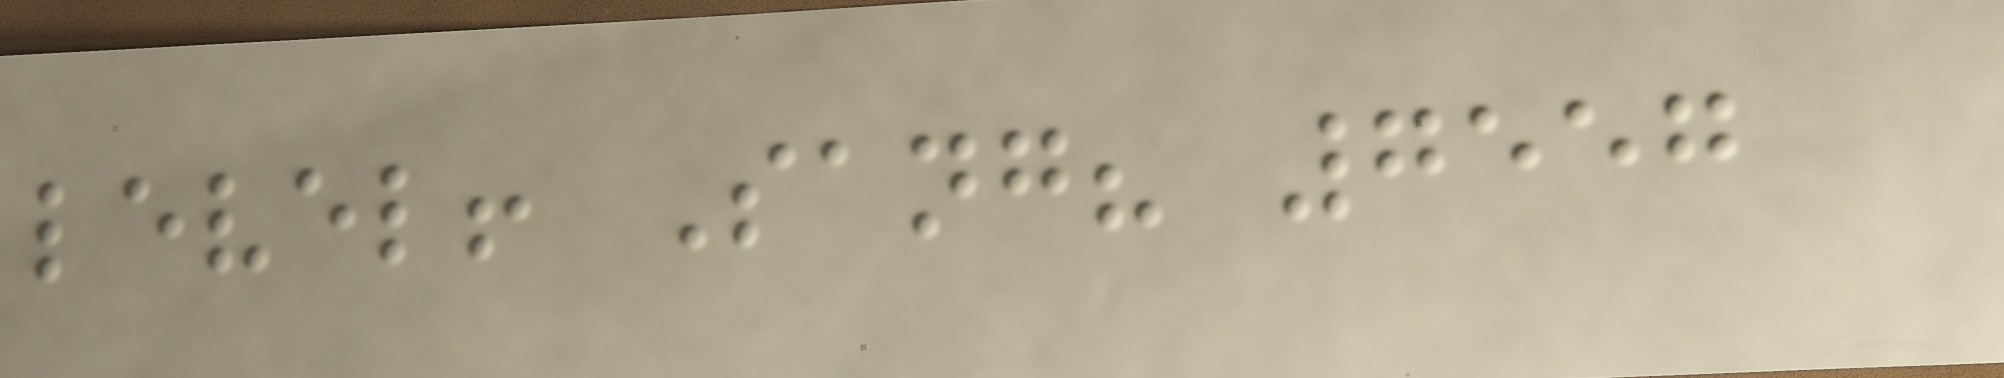level! Sang? 7557
